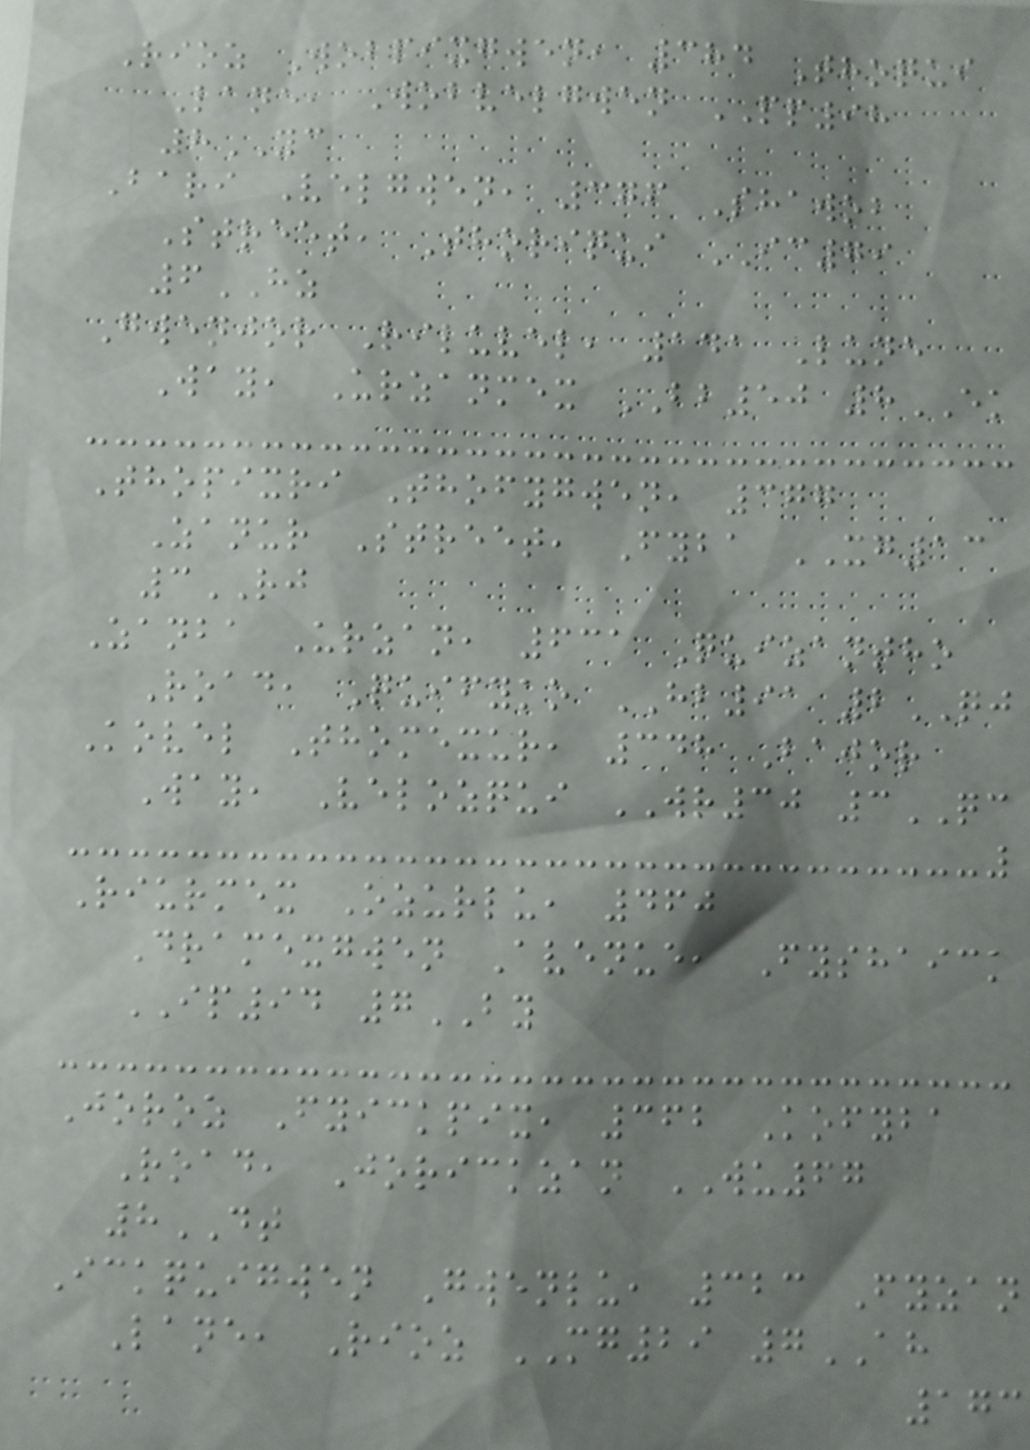Rioz Wobpixgwen, 384 Thoqui
Lane, Wobvelgwen PP98
8YC
Bari Velgwen, 376 Shawob
Street, Thoriqui IC79
6HZ
Gwenjor Riluvel, 141 Lune
Way, Urzanmex BB50 8EK
Thopixri Thofygwen, 377
Zanur Street, Fyba XG13
3RJ
Zanba Urzan, 631 Quizantho
Road, Quifyko HB91 2QJ
Kovel Thomexur, 348 Bajor
Way, Velozqui WR30 3QC
Riurmex Ozurlu, 460
Dramexgwen Avenue, Fyshaick
IP94 7BY
Joroz Fyickpix, 362 Kofyba
Road, Jorickzan WU67
8DT
Ickquigwen Gwenlu, 323 Fyzan
Lane, Rioz MG29 7AH
173
